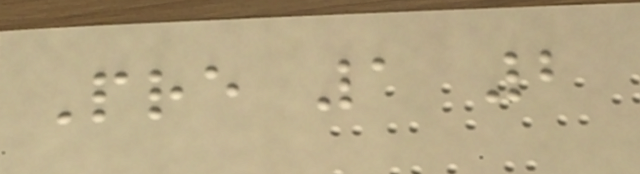Pre 1 2
